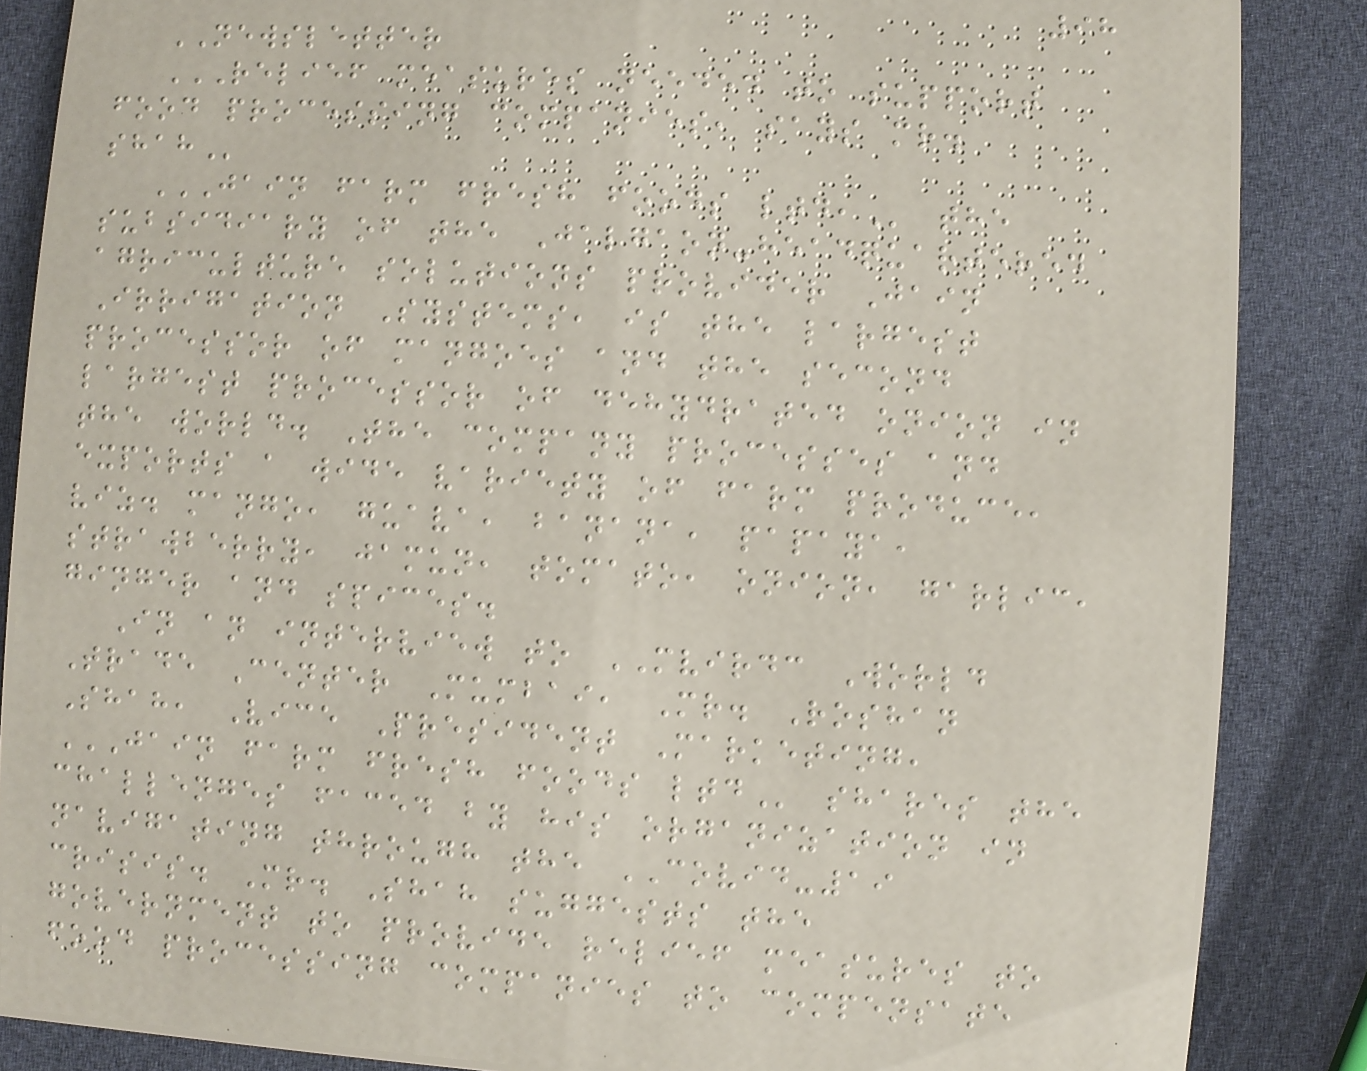98
NEWSLETTER
RELIEF MEASURES NEEDED TO SUPPORT
FOOD PROCESSING COMPANIES, SAYS MR.
SHAH
JAIN FARM FRESH FOODS LTD, the
subsidiary of the Jalgaon-headquartered
agriculture solutions provider Jain
Irrigation Systems, is the largest
processor of mangoes and the second
largest processor of dehydrated onion in
the world. The company processes and
exports a wide variety of farm produce,
viz. mango, guava, banana, papaya,
strawberry, jamun, tomato, onion, garlic,
ginger and spices.
In an interview to MVIRDC World
Trade Center Mumbai, Mr. Roshan
Shah, Vice President Marketing,
JAIN FARM FRESH FOODS LTD shares the
challenges faced by his organization in
navigating through the COVID-19
crisis. Mr. Shah suggests the
government to provide relief measures to
food processing companies to compensate
